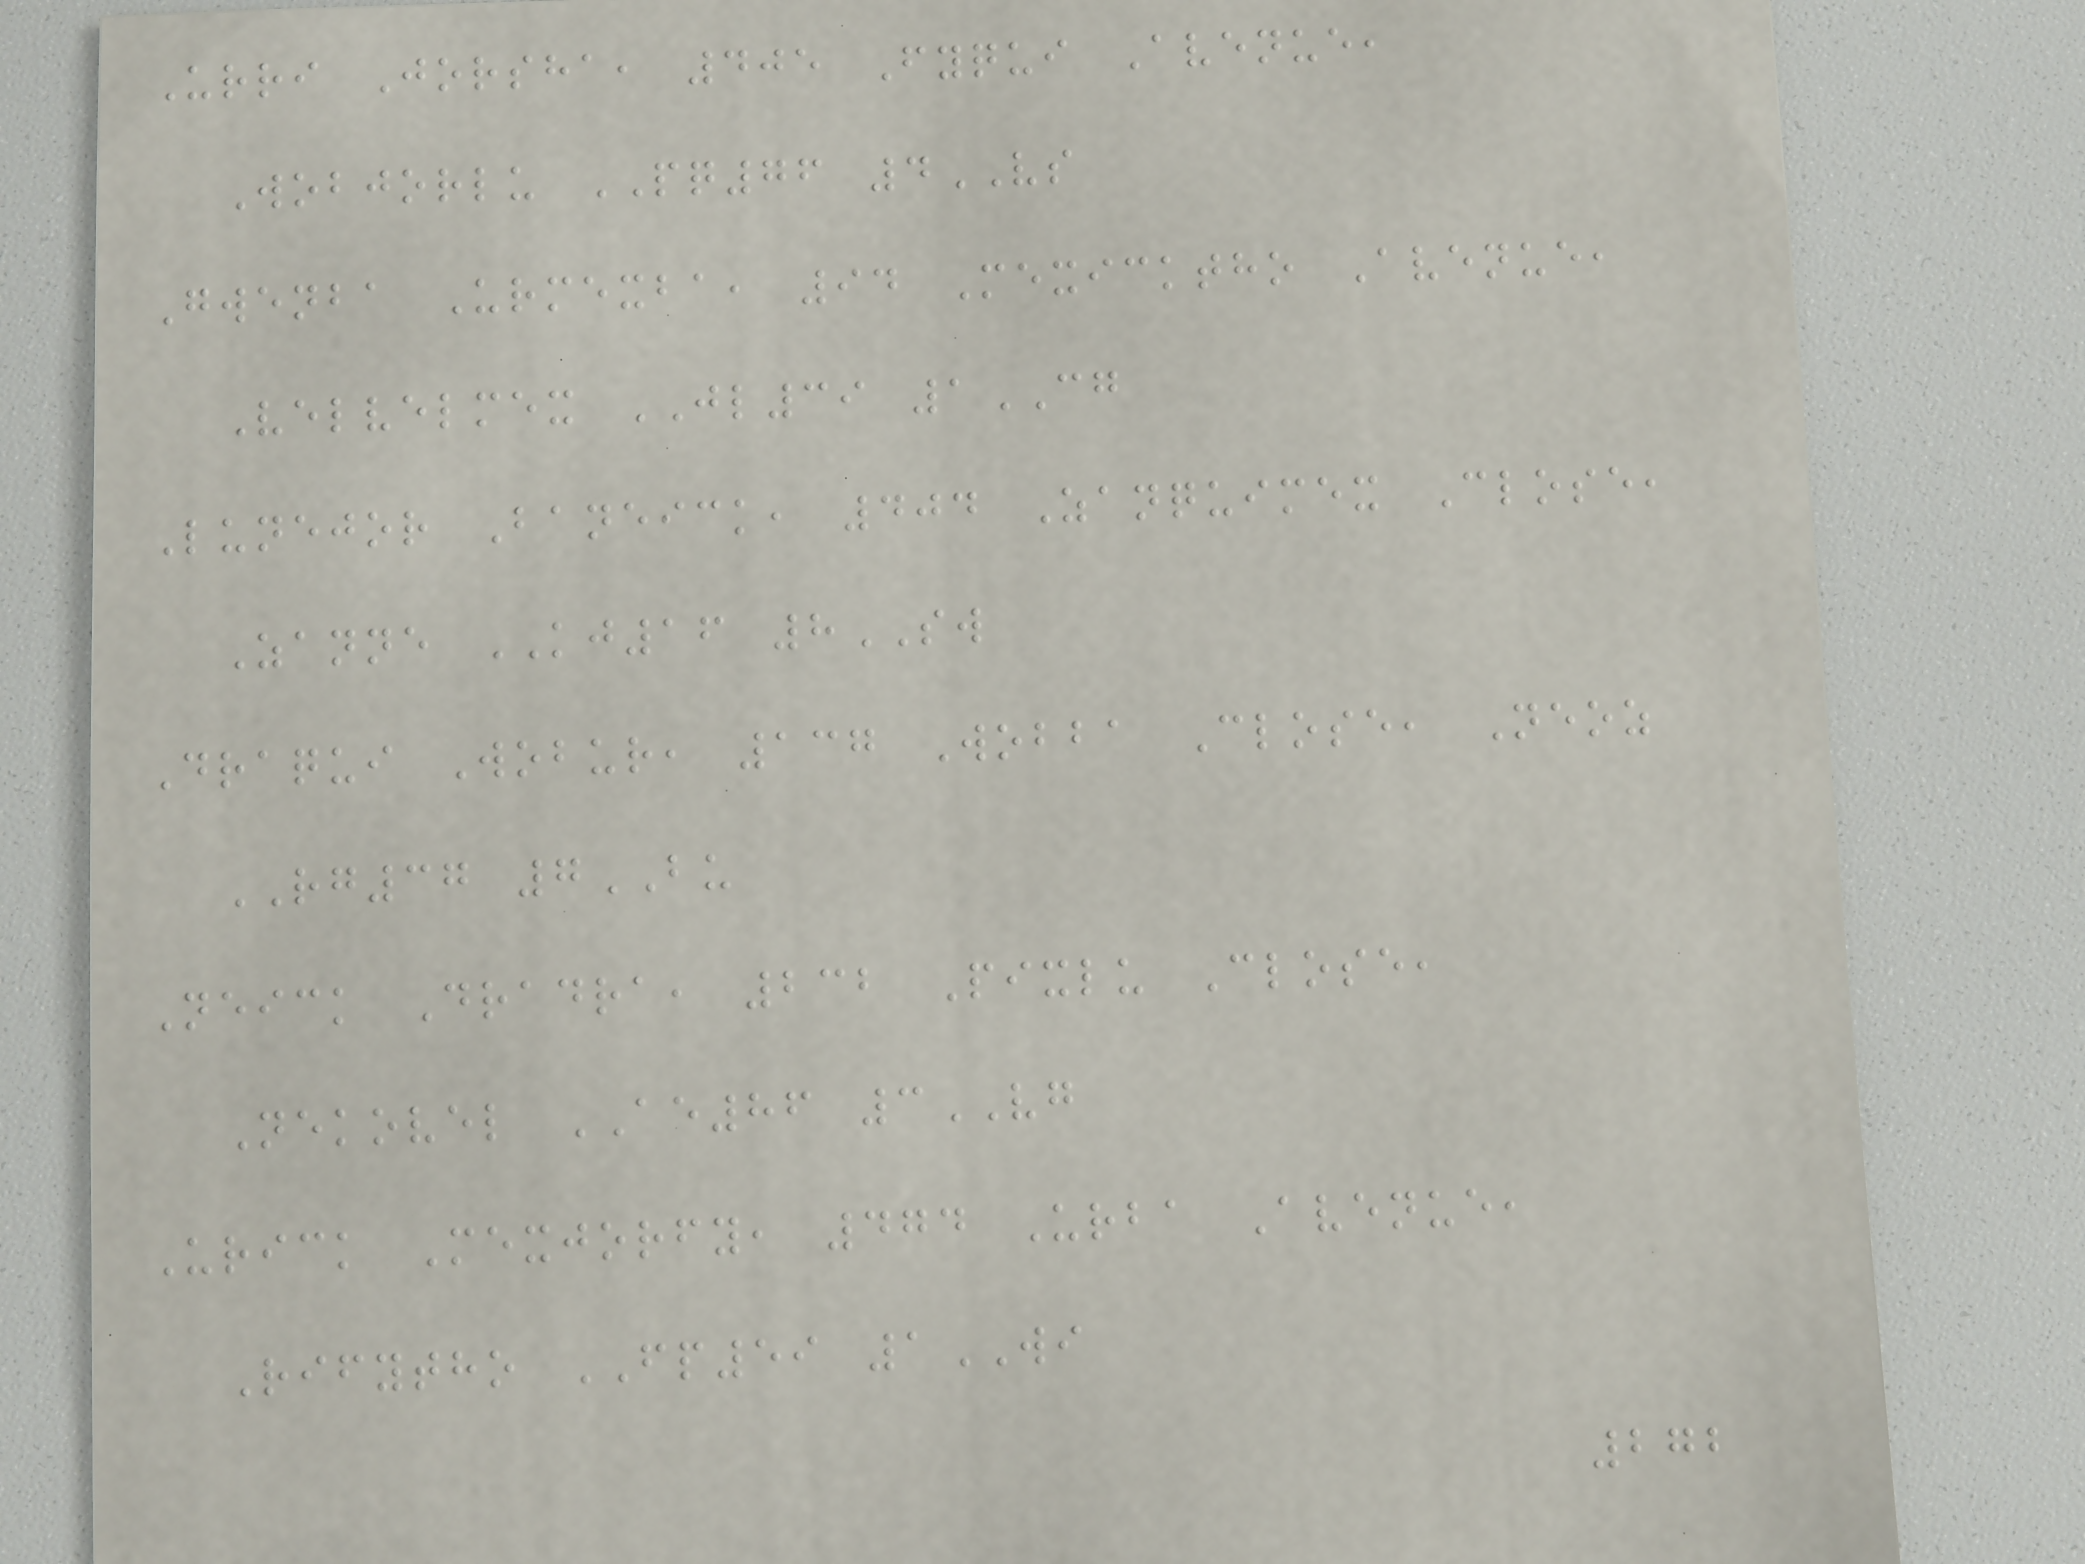Urri Jorsha, 405 Fyqui Avenue,
Wobjorlu PQ76 4VS
Gwenba Urmexba, 94 Mexicktho Avenue,
Velvelmex JL39 1CG
Lunejor Baneick, 404 Zanquimex Close,
Zanne KJ16 8SW
Draqui Wobur, 137 Wobba Close, Neoz
RG37 7BU
Neick Dradra, 232 Pixlu Close,
Nekovel AE86 3VG
Urick Mexjorfy, 474 Urba Avenue,
Rifytho FP59 1WI
272
